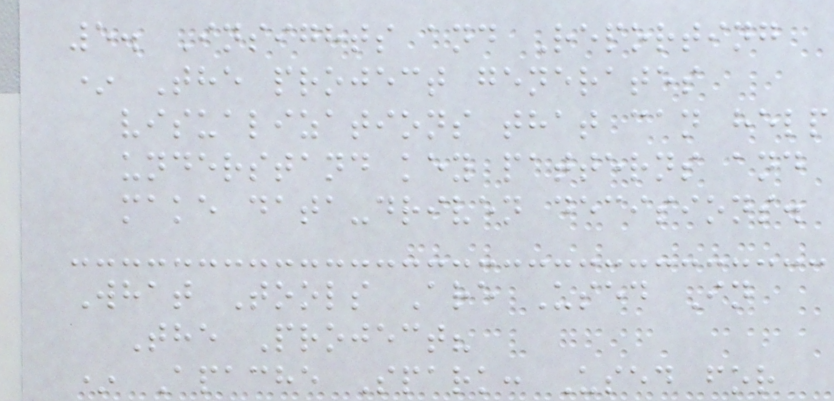5. Insights and Reporting
* The project generates
visualizations that can help
understand key patterns and
make data-driven decisions.
What Tools Are Used In
The Project?
* Apache Spark: Used for
